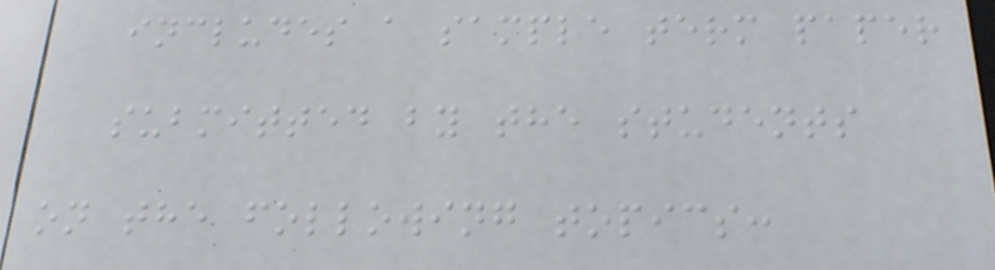includes a sample term paper
submitted by the students
on the following topics:
